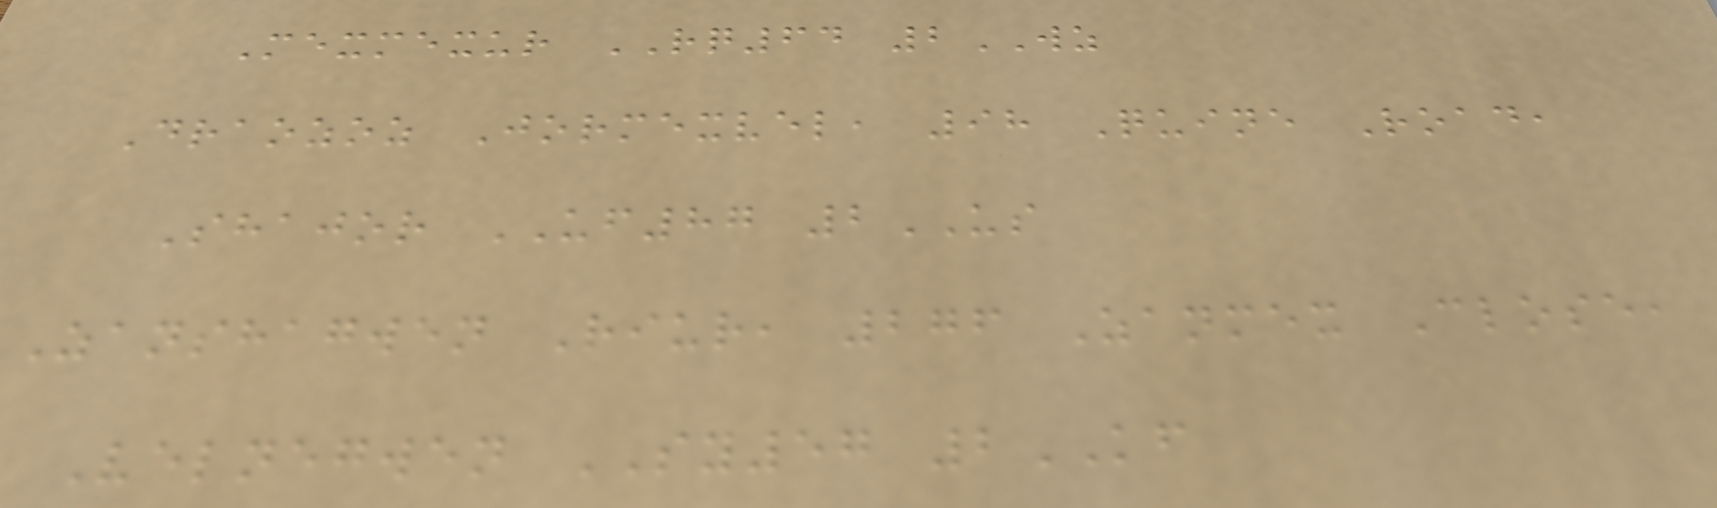Mexmexur RQ64 2WZ
Draozoz Jormexvel, 98 Quine Road,
Shajor UF87 2US
Zanshagwen Riur, 276 Zanmex Close,
Velnegwen SY57 2KF
